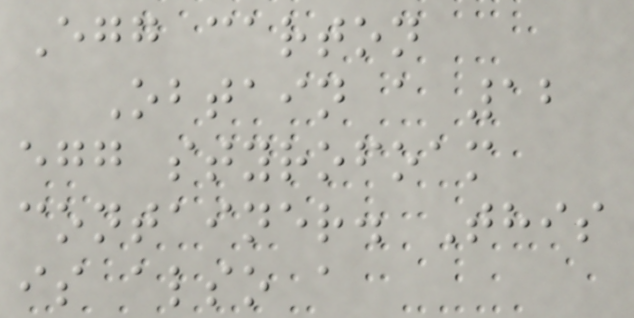Egg carton
Obtain a 12
egg styrofoam
container. This
is also a
